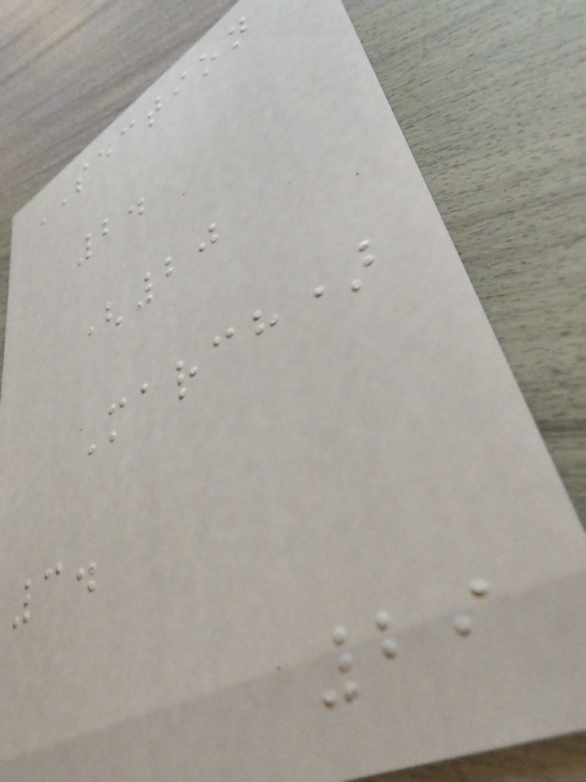SECTION
2.
(20
March)
3.
29
